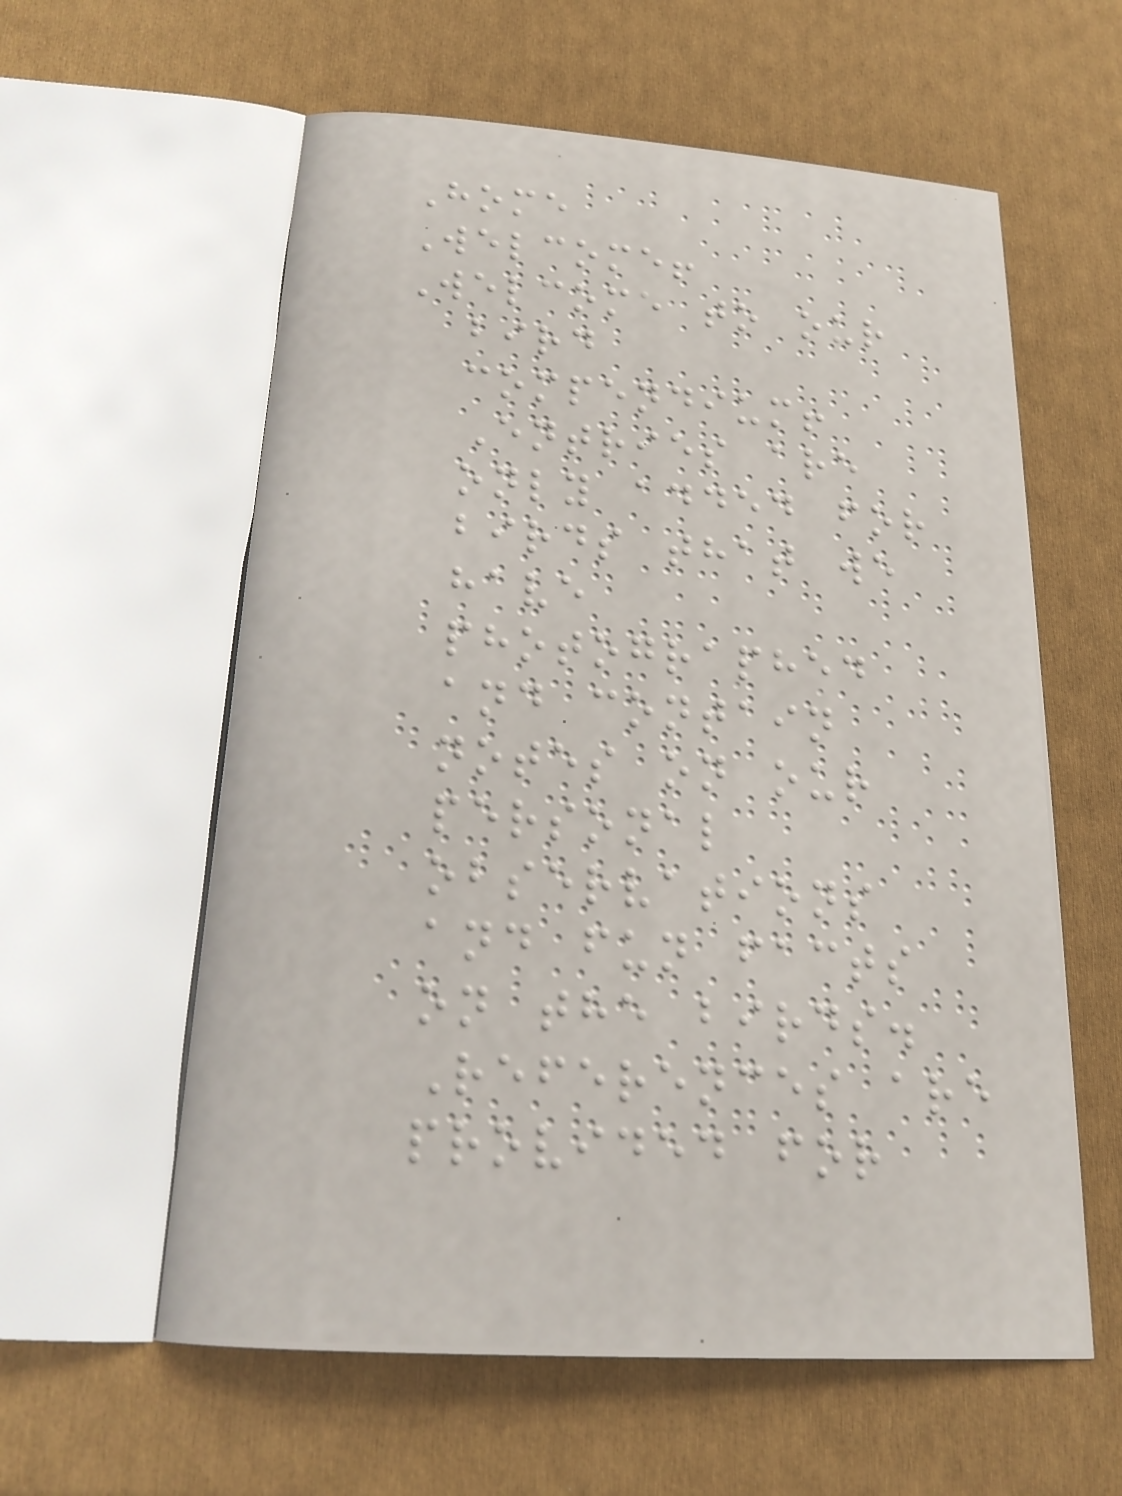Home
Welcome!
Welcome to our
bird
compendium!
Entries are
only added for
birds that we
have
photographed
and contain
notes on our
personal
observations
and fun facts
on the birds.
References are
provided for
